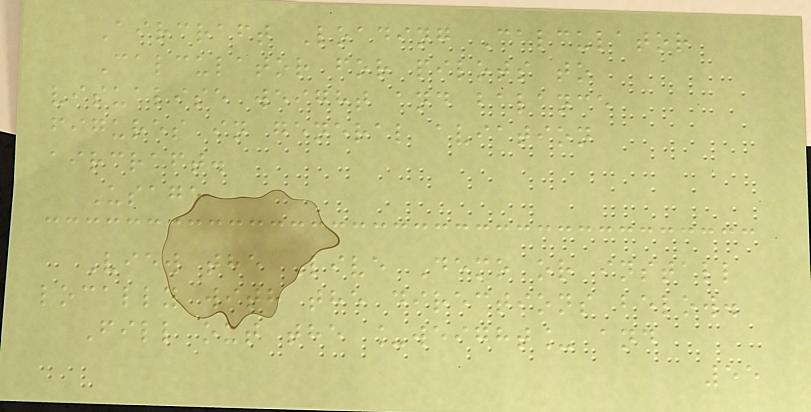Aircraft Loading Calculator
Calculator for pilots to
visualise weight and balance
figures in general aviation
aircraft.
Usage
View the Live Demo or install
locally with the directions below.
Fill out the _weight_ and
55
